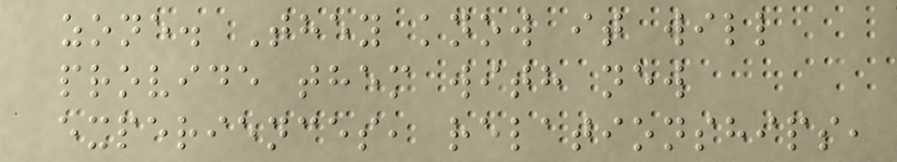zone. They know it will
provide them with new
experiences, relationships,
